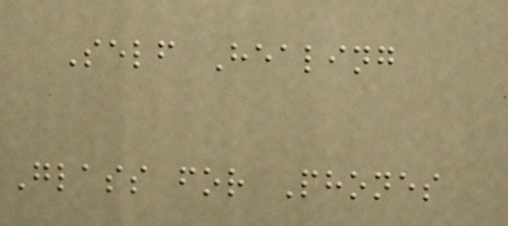Self Healing
Glass for Phones
